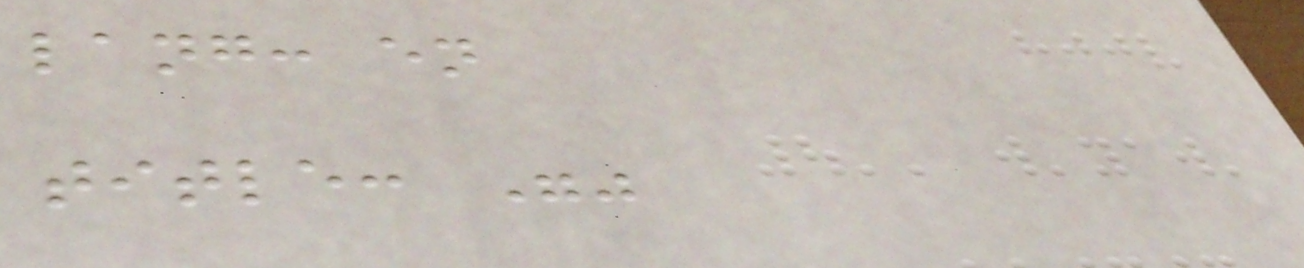lang: en
title: ""
